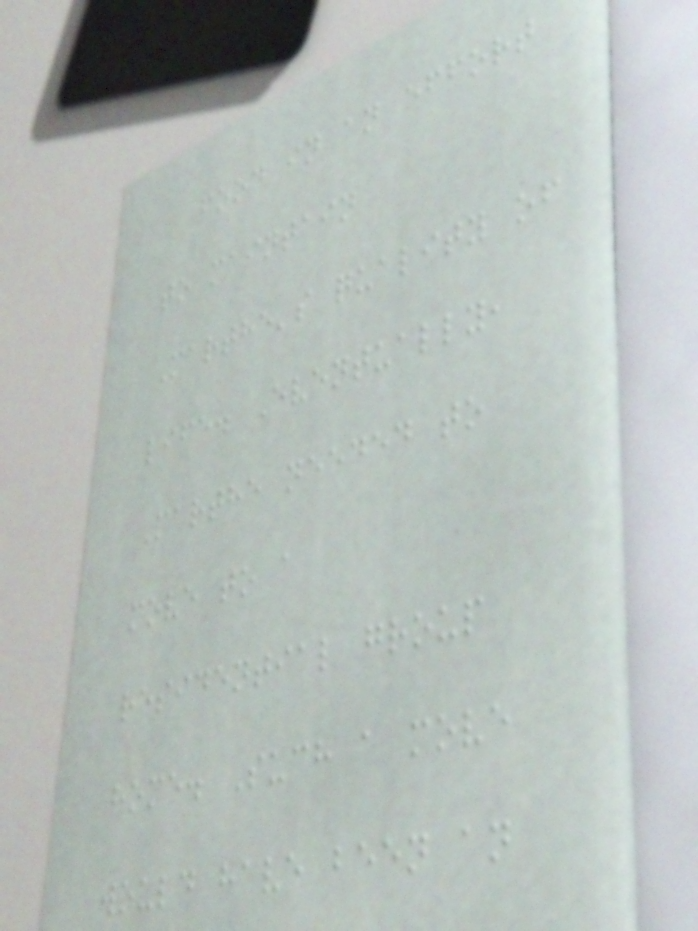food in an effort
to maintain
Marthe's quality of
life. Eventually,
Marthe needed to
move to a
residential group
home. Such a move
would have been an
